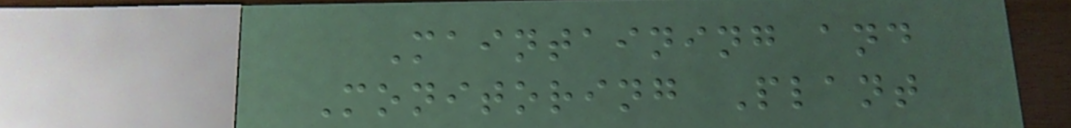Maintaining and
Monitoring Plant
